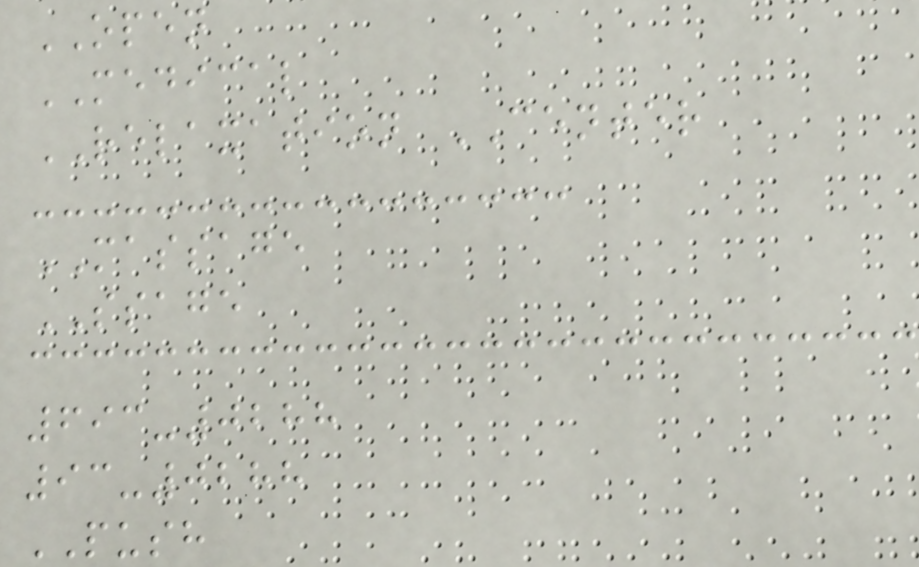OPEN
MEDICAL
RELAXATION CENTER
MASSAGE
SSAGE
693-0288
93-0288
PUSH
